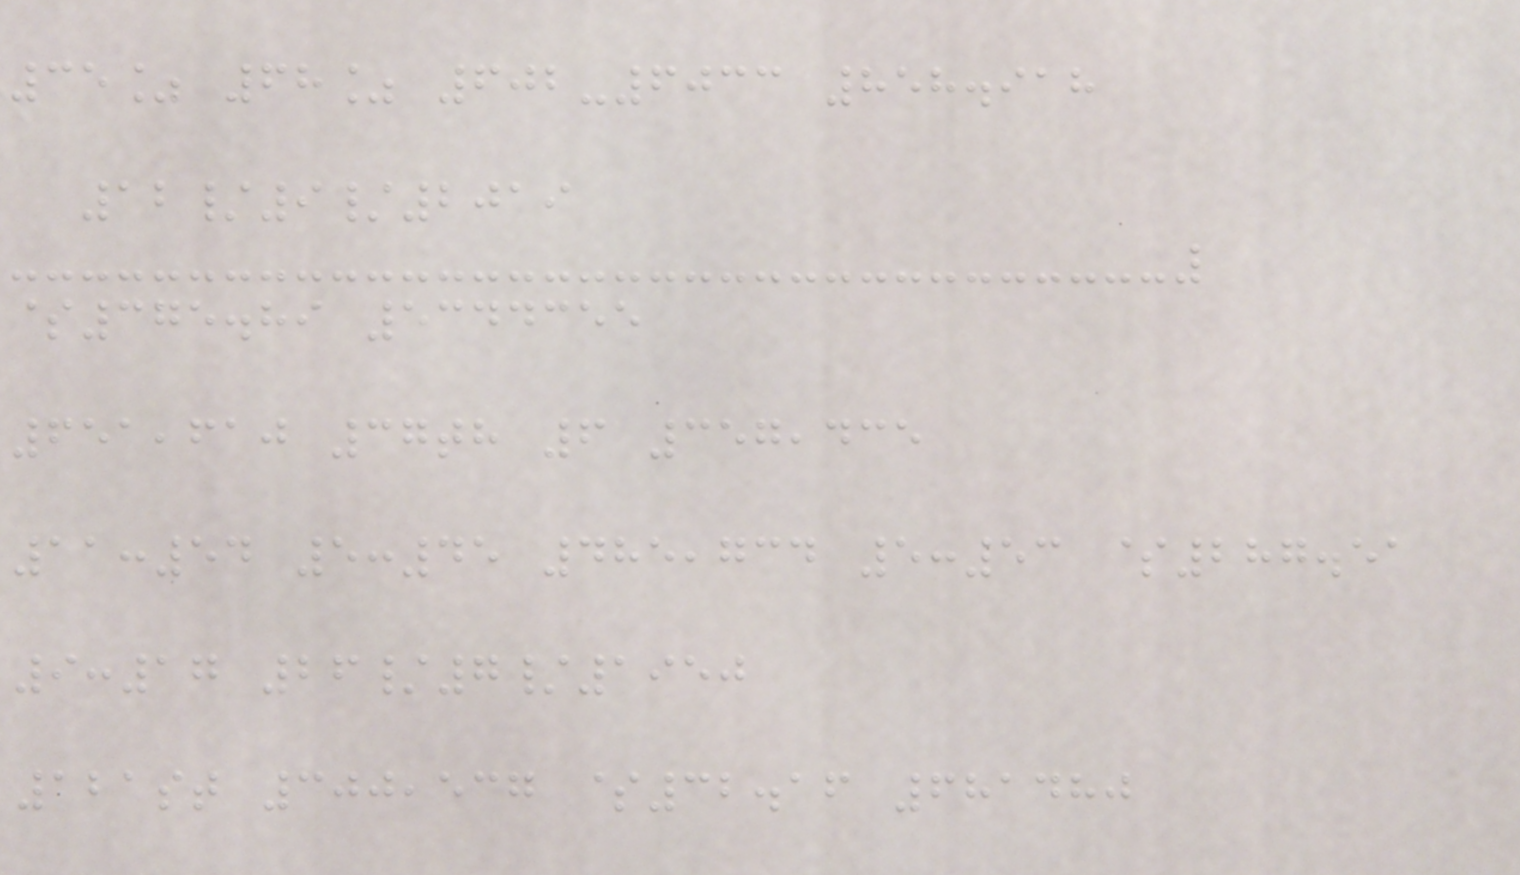35% 68% 602-6033 858.918
12/9/2019
$375.89 5344355
651,610 37th 6 357,435
11:54 5:45 485,734 5:53 $287.51
9:17 26/7/1950
121st 300,537 $32.16 681480
